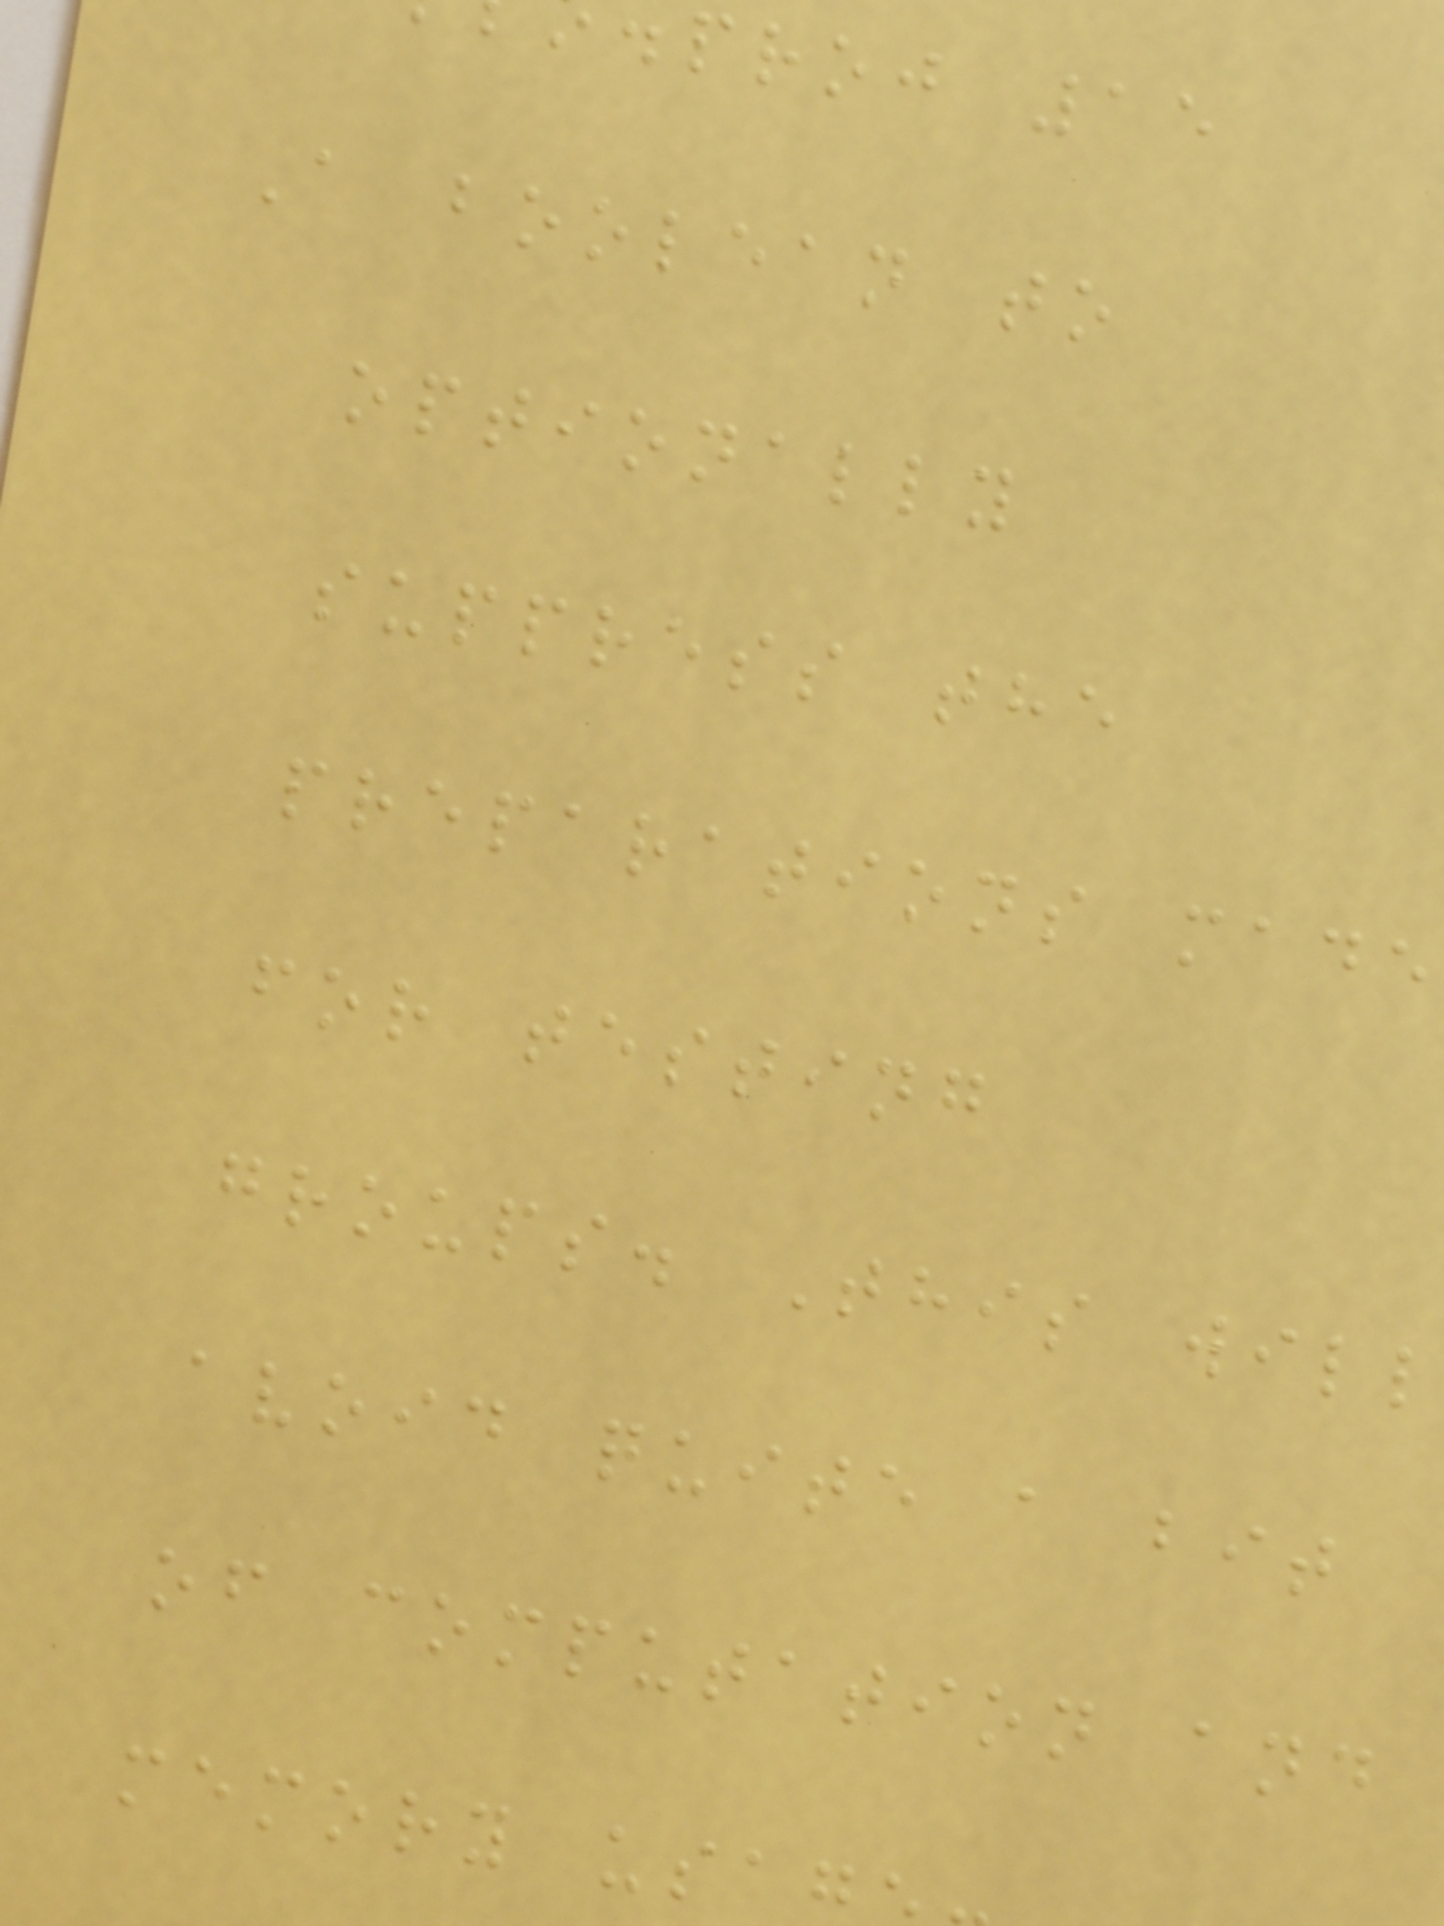proj 15
A boolean to
optionally
suppress the
preparations made
for testing
groups. This will
avoid quite a bit
of computation and
memory usa
